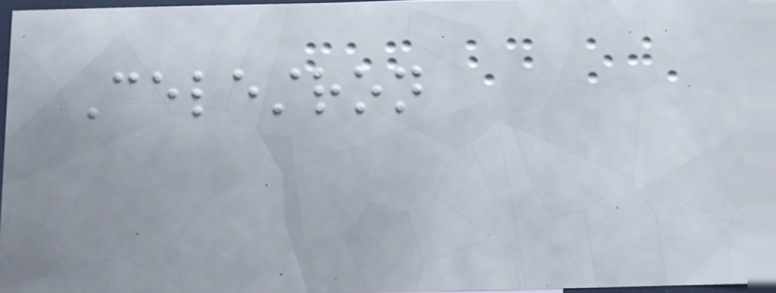Celestron
